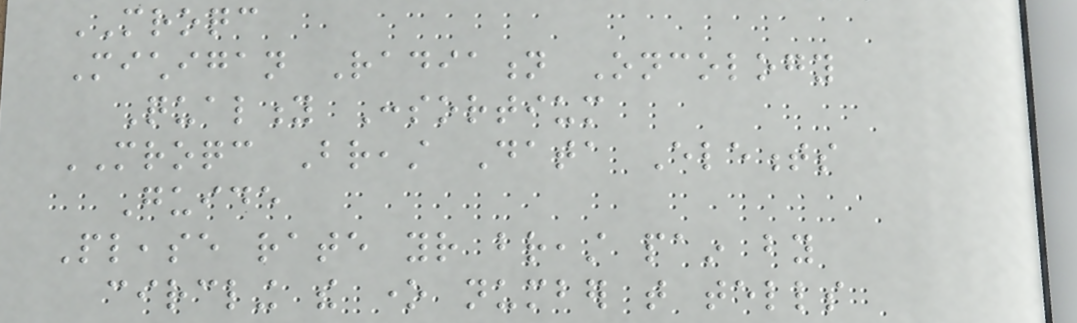MROQC
Michigan Radiation Oncology
Quality Consortium
MROQC Breast Data Elements
Guide
Please rate your breast pain by
circling the one number that tells
